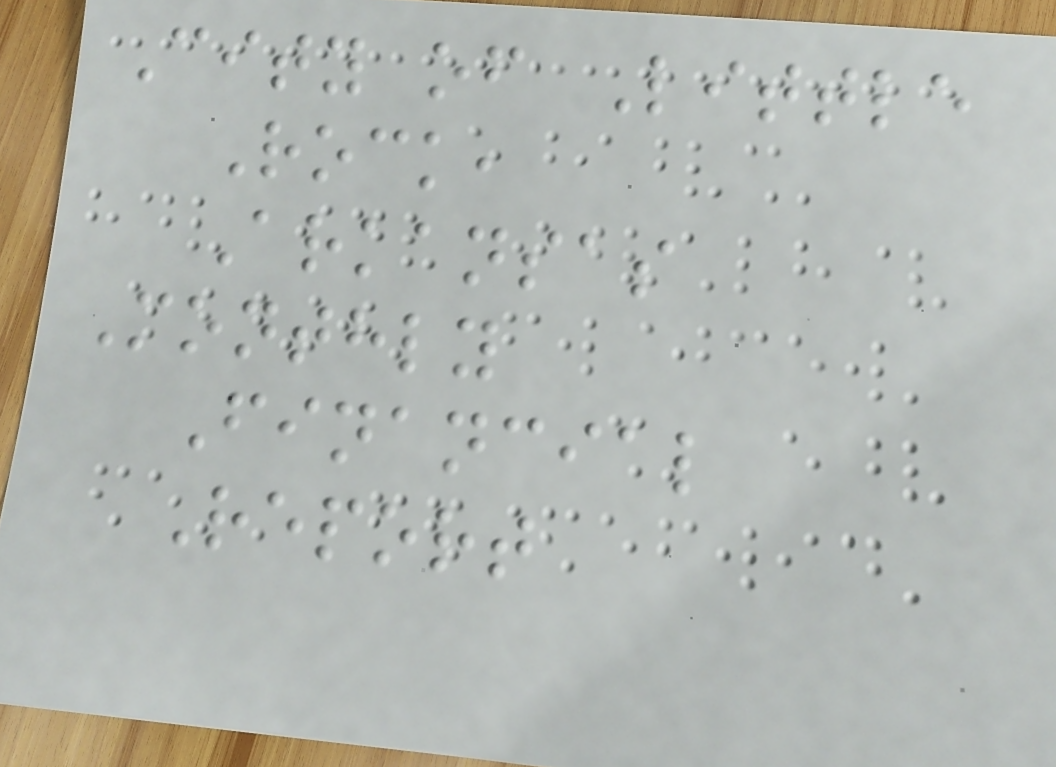City of Little
Rock,
Arkansas
Monthly
Financial
Report
